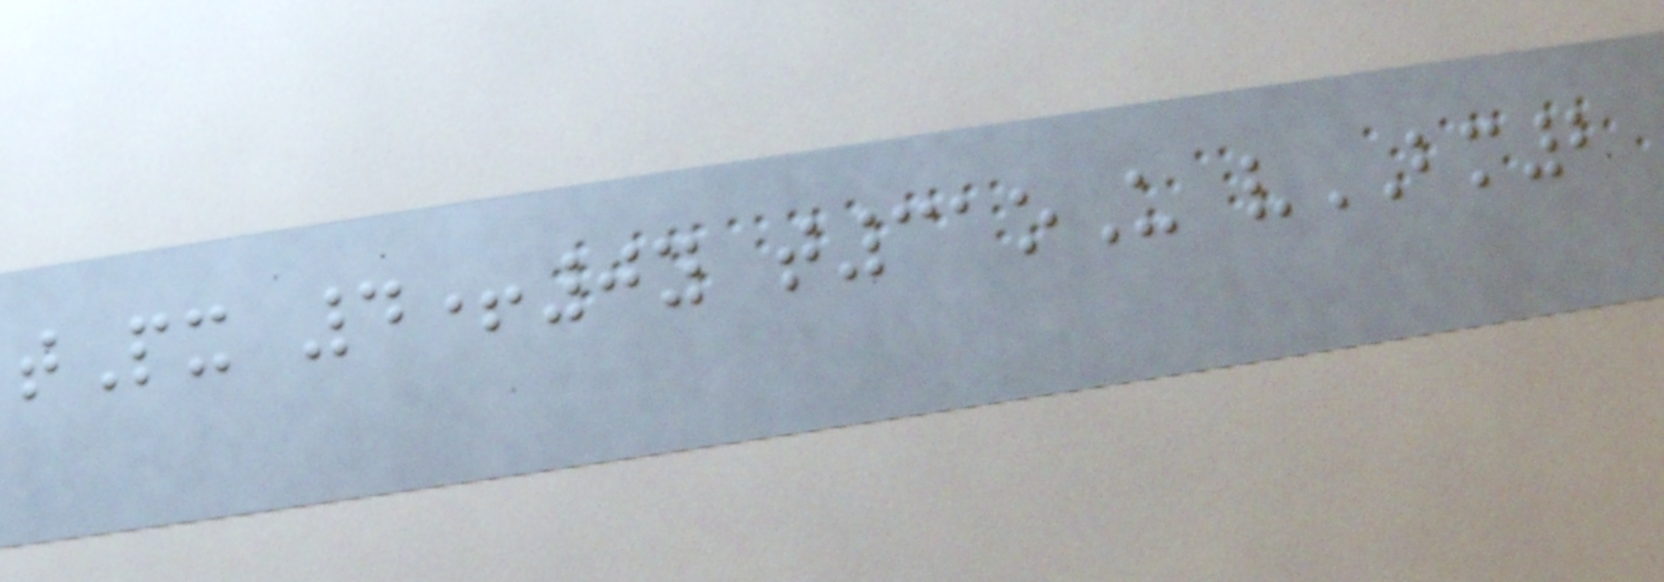tPx 4+0y t31oU vBM2
